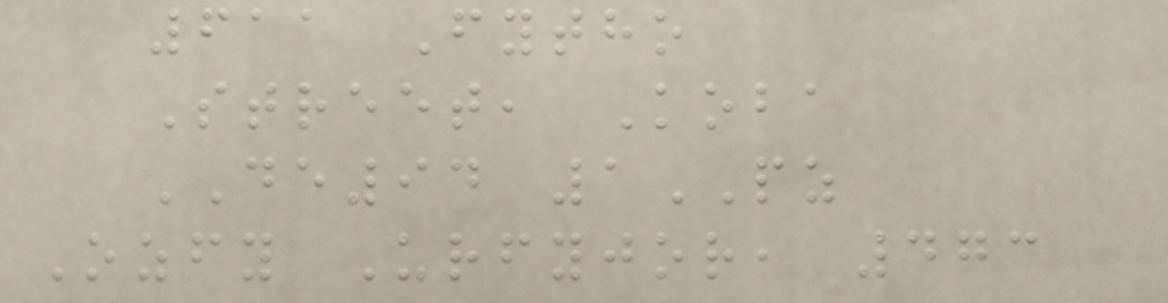611 Fytho
Street, Koba
DE94 1PZ
Ozfy Urfyjor, 473
